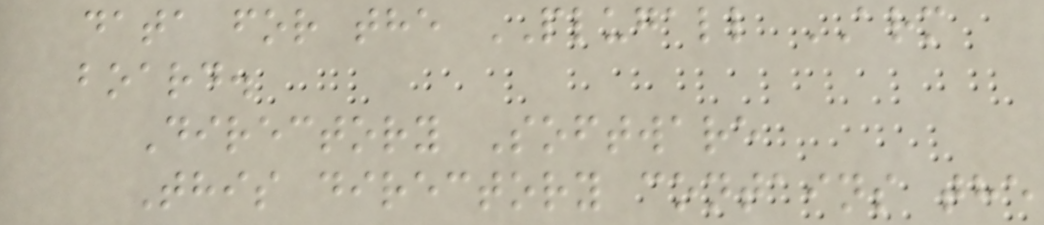data for the PLUGALL ARM
board.
Directory Software
This directory contains the
